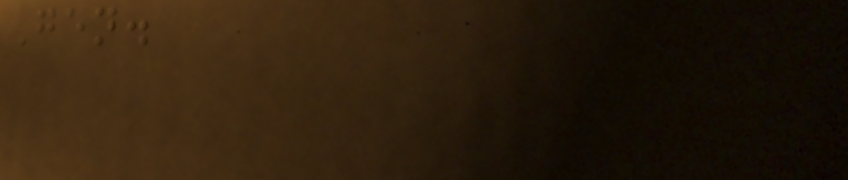Gen.
